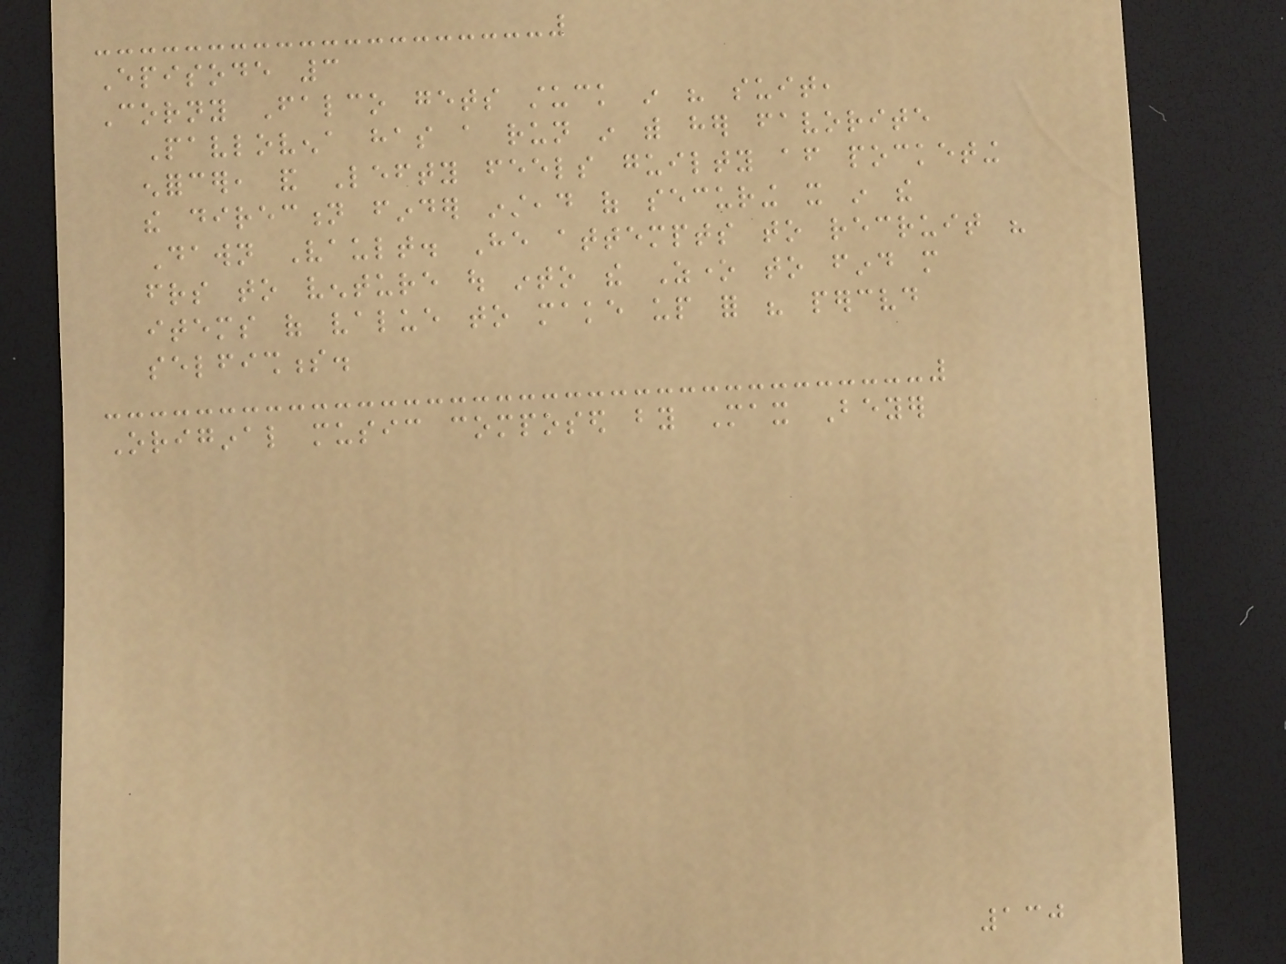Episode 3
Corny Falco gets stuck in his suit,
Pavlovena has a run in with her favorite
enforcer, and Lefty feels guilty after pocketing
the direction finder instead of securing it in the
Dawn Vault. He attempts to recruit his
friends to venture out into the Zone to find more
items of value to make up for his perceived
selfishness.
Original music composed by Max Beyer
130
